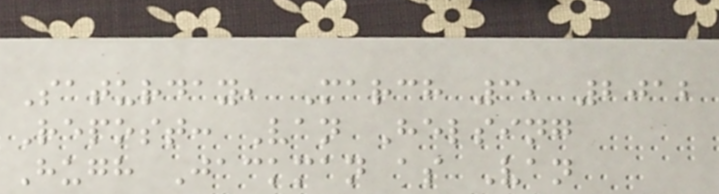Saturday, March 3, 2012
Repost: Van Helsing
Hugh Jackman as Van
